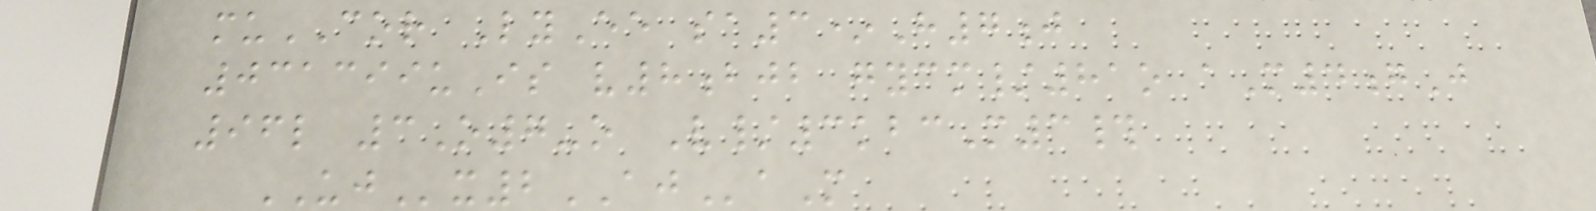muCOR LyEe sa3*H7j
031399uIs v8bjb gycm/81o aM4gJ
96l 3O7-o V/3kbcM3#
UJx2AJaM
